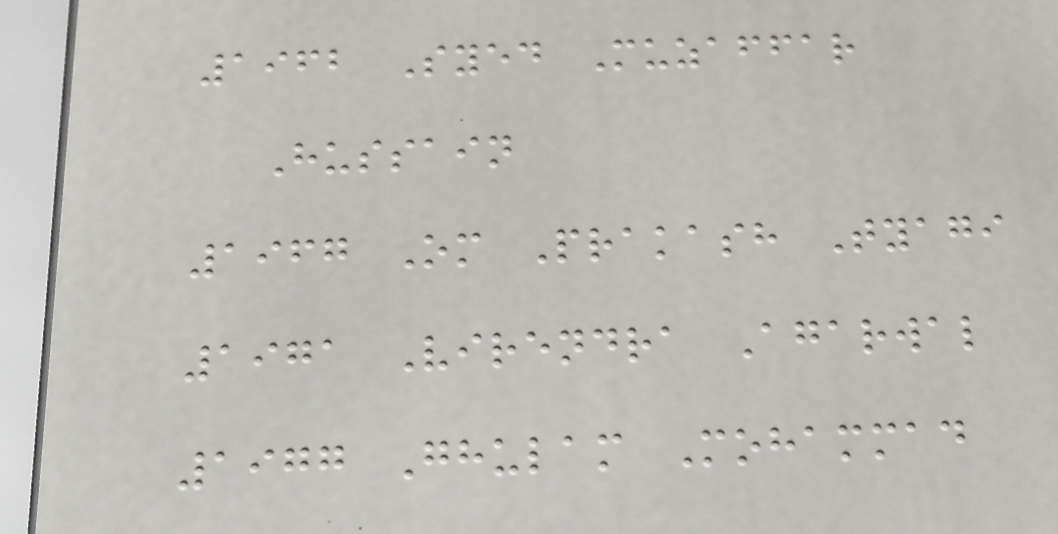1962 Syed Muzaffar
Hussain
1967 Om Prakash Tyagi
1971 Virendra Agarwal
1977 Ghulam Mohammad
